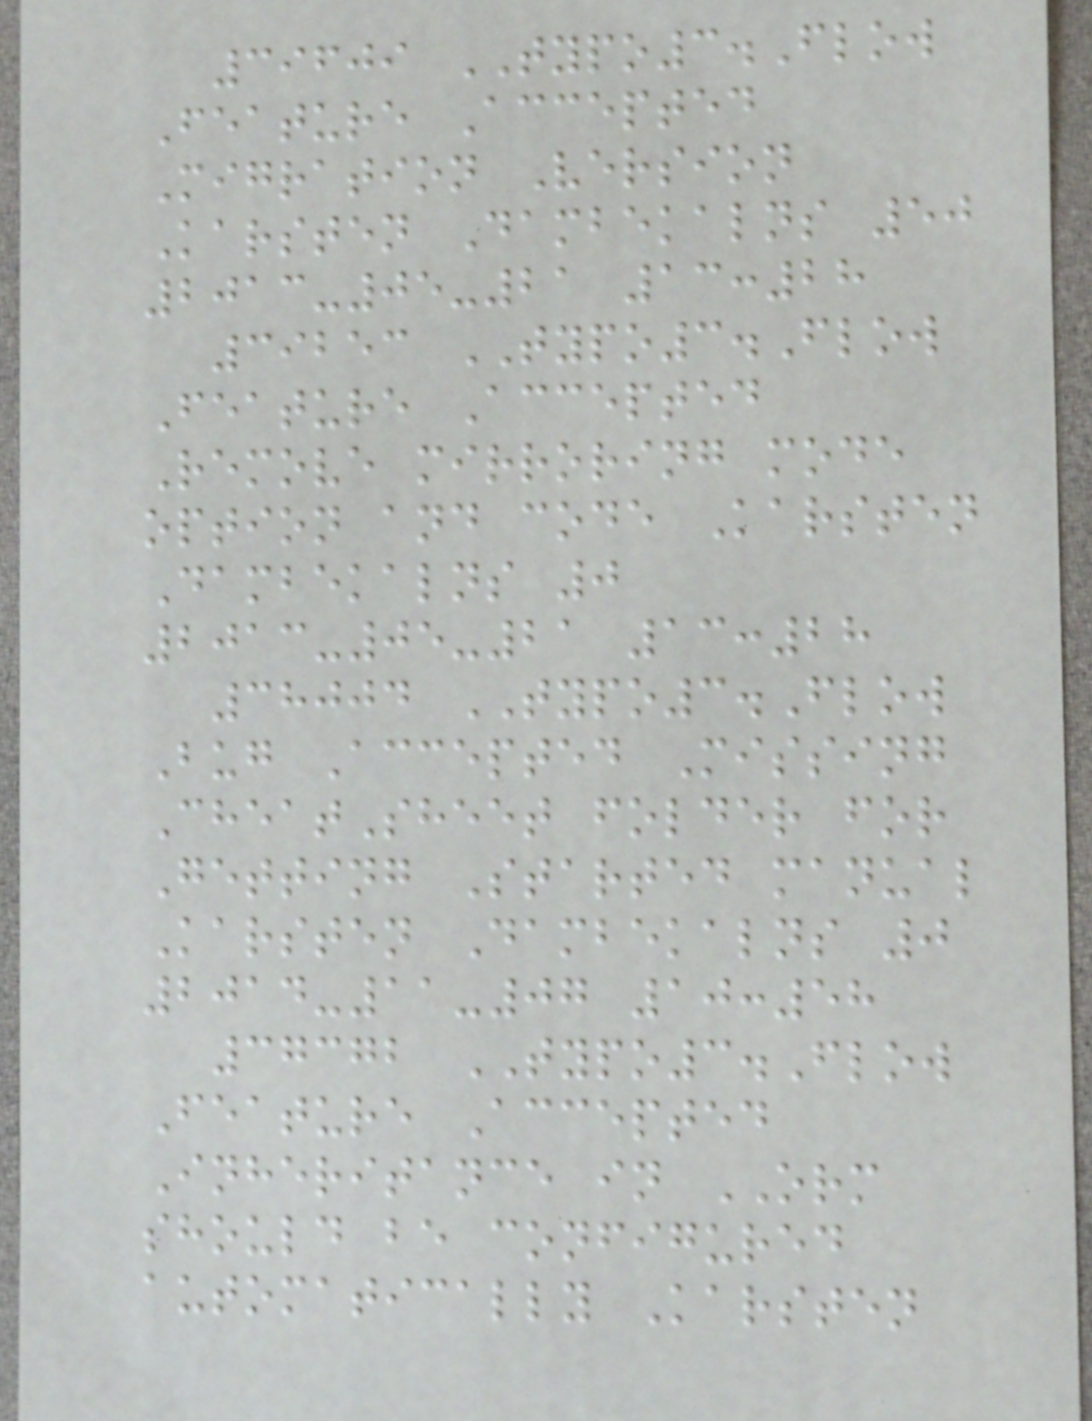39609 TYPO3.Flow
Feature Accepted
Migration Version
Karsten Dambekalns 50
2013-05-21 13:28
39253 TYPO3.Flow
Feature Accepted
Remove mirroring mode
option and code Karsten
Dambekalns 0
2013-05-21 13:28
38004 TYPO3.Flow
Bug Accepted Missing
CheatSheet folder for
Getting Started manual
Karsten Dambekalns 0
2014-11-07 10:58
37372 TYPO3.Flow
Feature Accepted
Inheritance in ORM
should be configured
automatically Karsten
